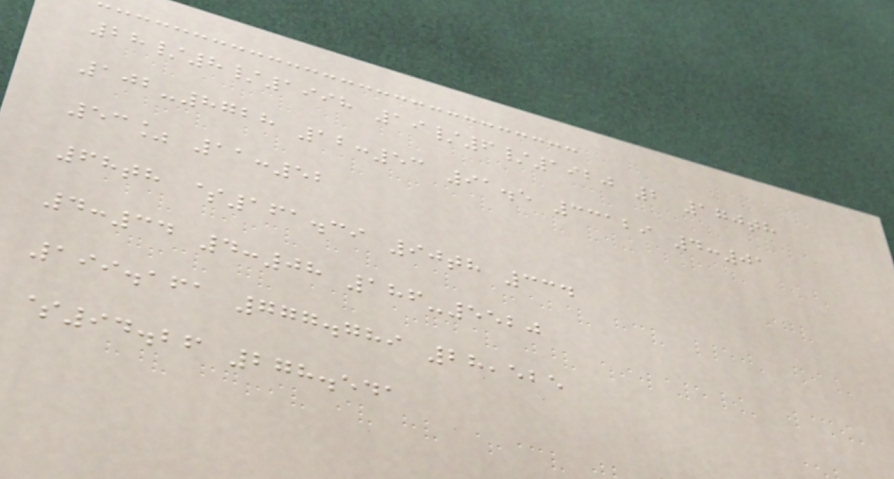28/8/1998 19/6/1920 2 170th
102-8728 12:53 91.5 33129 4:01
53% 11:52
68th $161.39 90th 334
4:34 4:08 186-5520
199.161 777.789 28,525
$94.26 278.541
